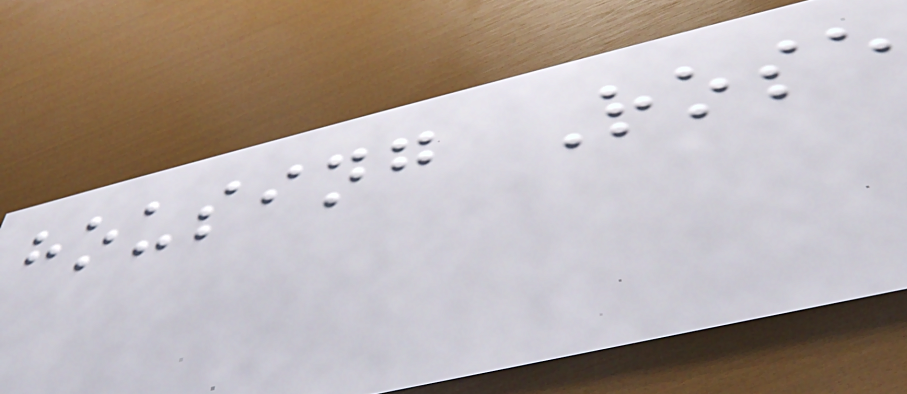housing Rose
